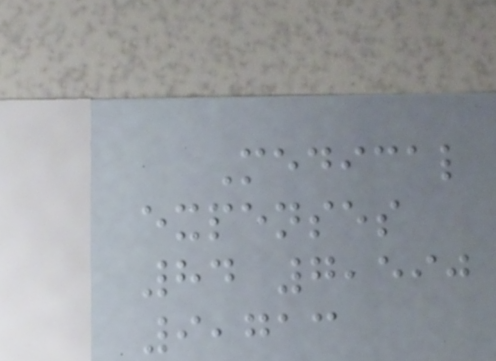Medical
expenses
84 7,590
9,713
